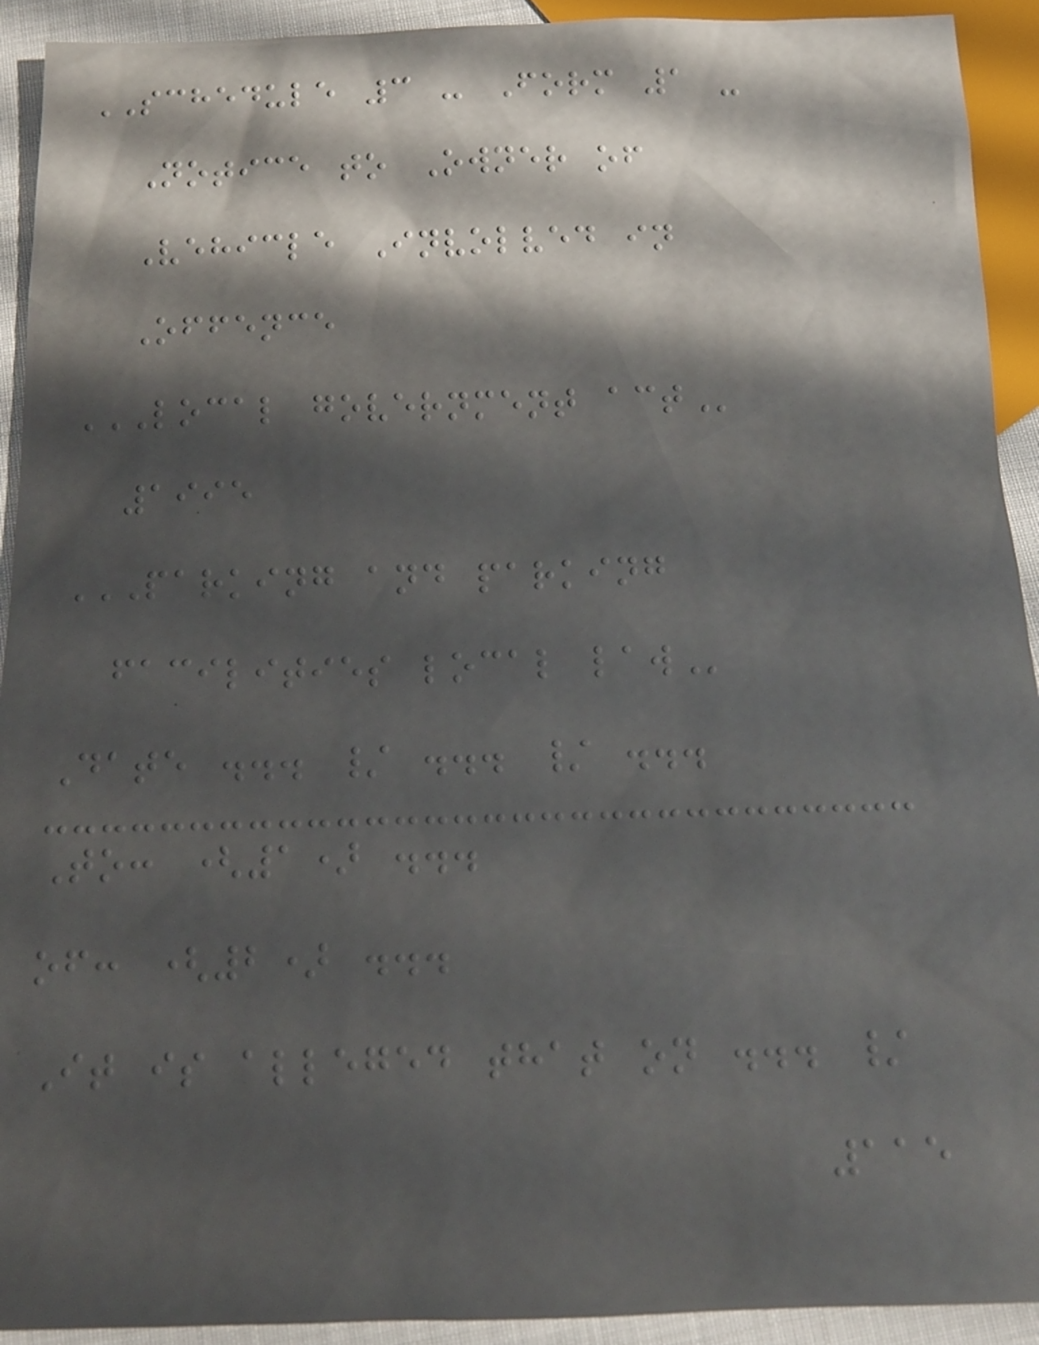SCHEDULE 3 - Form 1 -
Notice to Owner of
Vehicle Involved in
Offence
LOCAL GOVERNMENT ACT
1995
PARKING AND PARKING
FACILITIES LOCAL LAW
Date ... / ... / ...
To: (1) ...
of: (2) ...
It is alleged that on ... /
115
